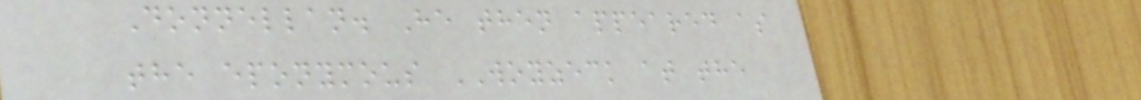Donnellan. He then appeared as
the eponymous WOYZECK at the
